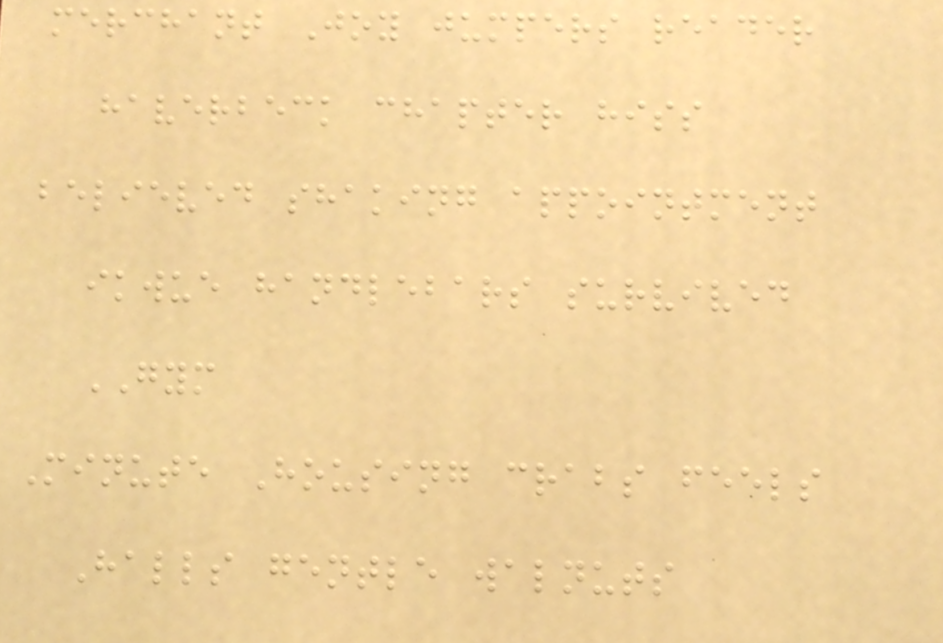merchant Joy jumpers reader
haverbeck chapter hiss
believed shaking appointment
ikwue handlebars survived
GYM
Minute Housing crabs feels
Halls gentle walnuts
